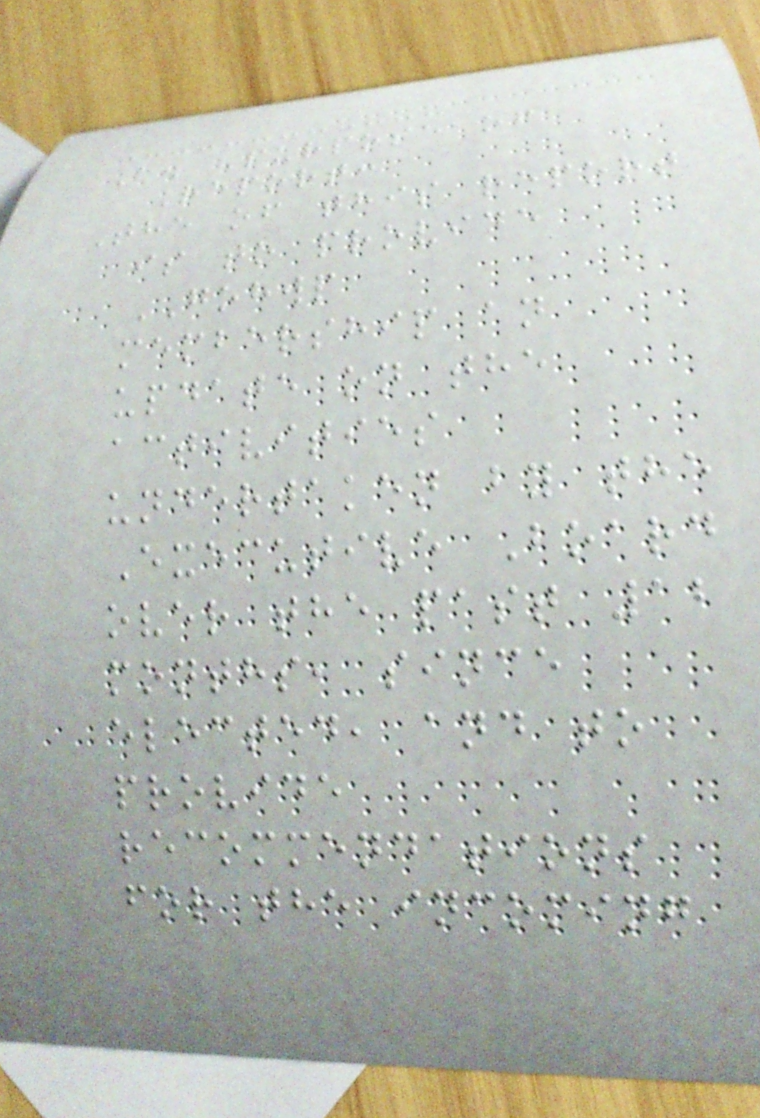A. Purpose of
Report:
The of this report
is to provide
GOHWP
membership an
update on the
activities
undertaken by the
Executive Board
over the past 12
months, since
elected, and to
provide
recommendations
for the incoming
